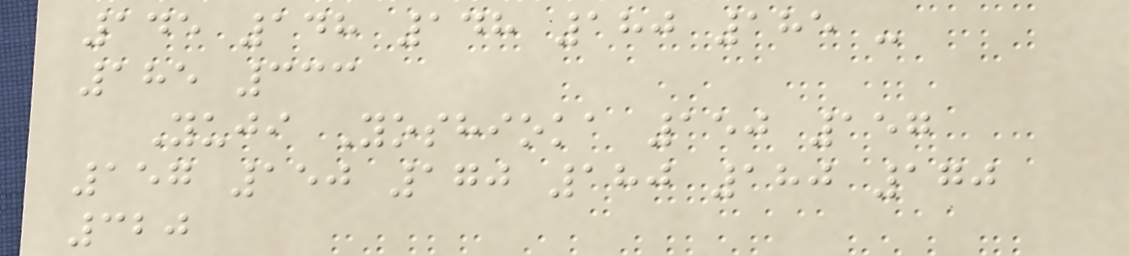145 148 148 180 185 -
185 333
Yuji Yoshioka 150 157
157 150 170 180 180 170
320
